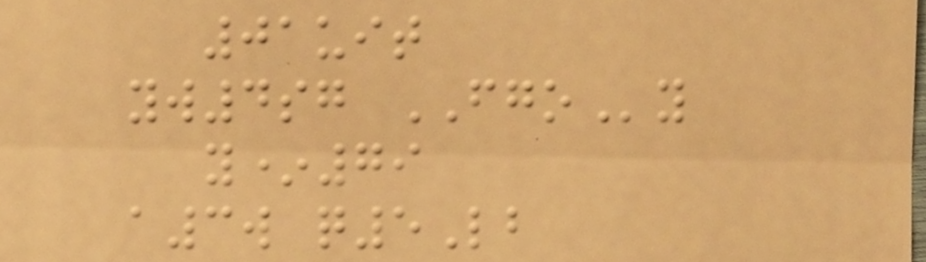01uit
yw4sg FGOy
y*79
a3w q5Lb
